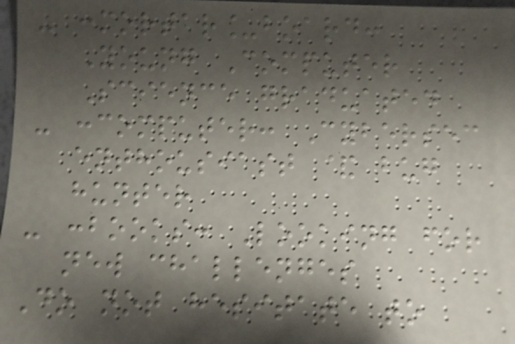- :mortar_board:
Young Computer
Science graduated
- :computer: Cybersec
enthousiast & bug
hunter
- :books: Looking for
new challenges
Do not hesitate to
